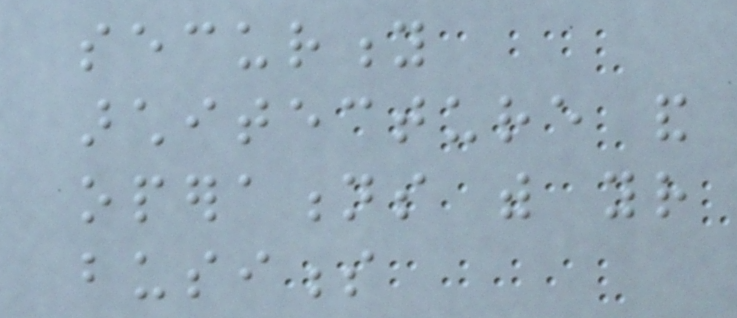security
architecture and
operations with your
business
